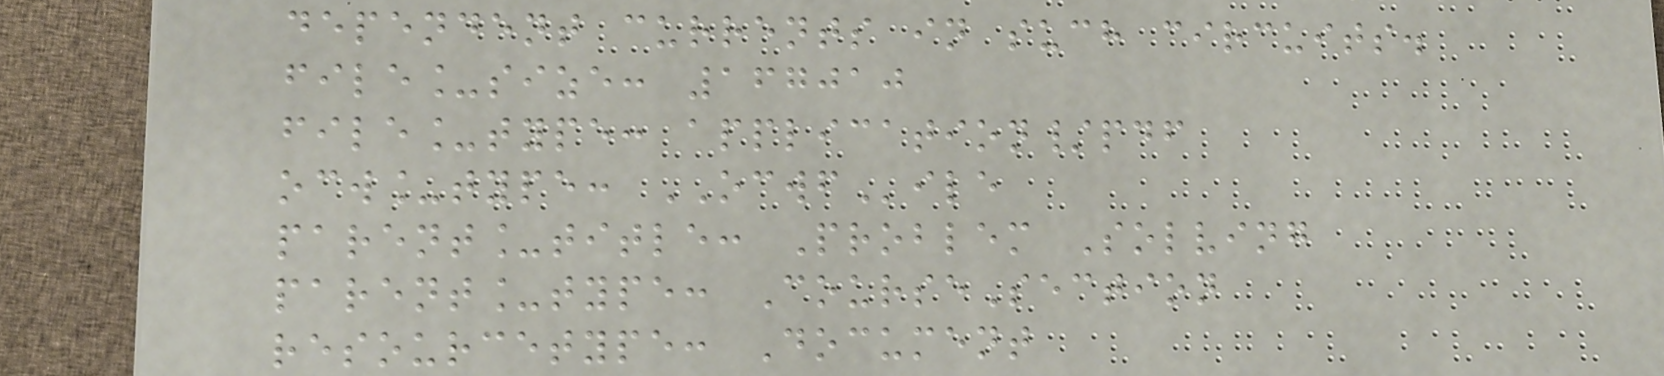dependent currents in such circuits.
file_size: 167010
file_type: application/pdf
ocw_type: OCWFile
parent_title: Problem Solving
parent_type: CourseSection
resourcetype: Document
